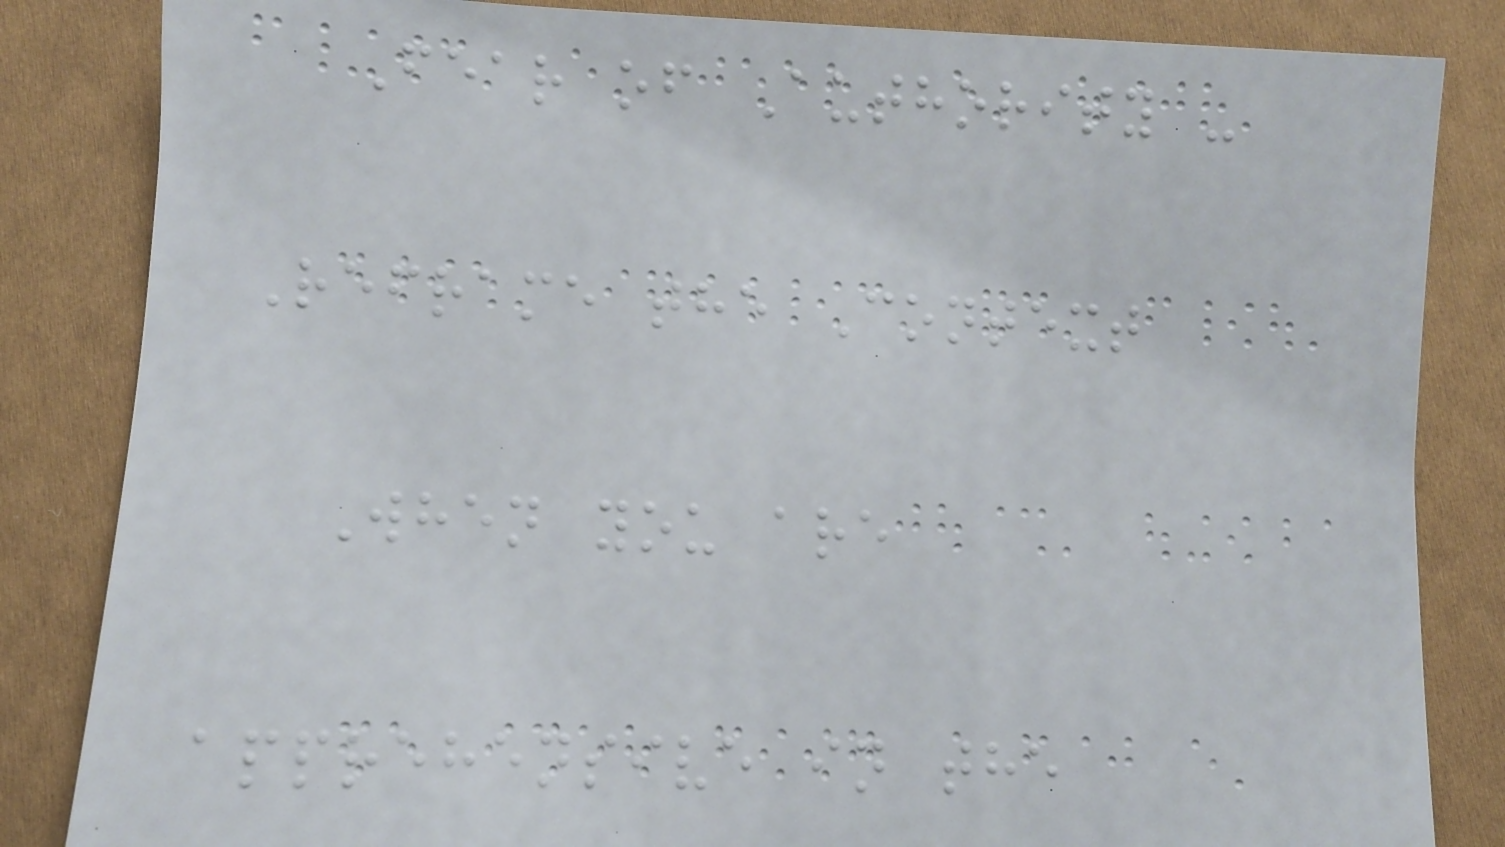Fear of Authority -
Reframe the Context
When you are
apprehensive in the
